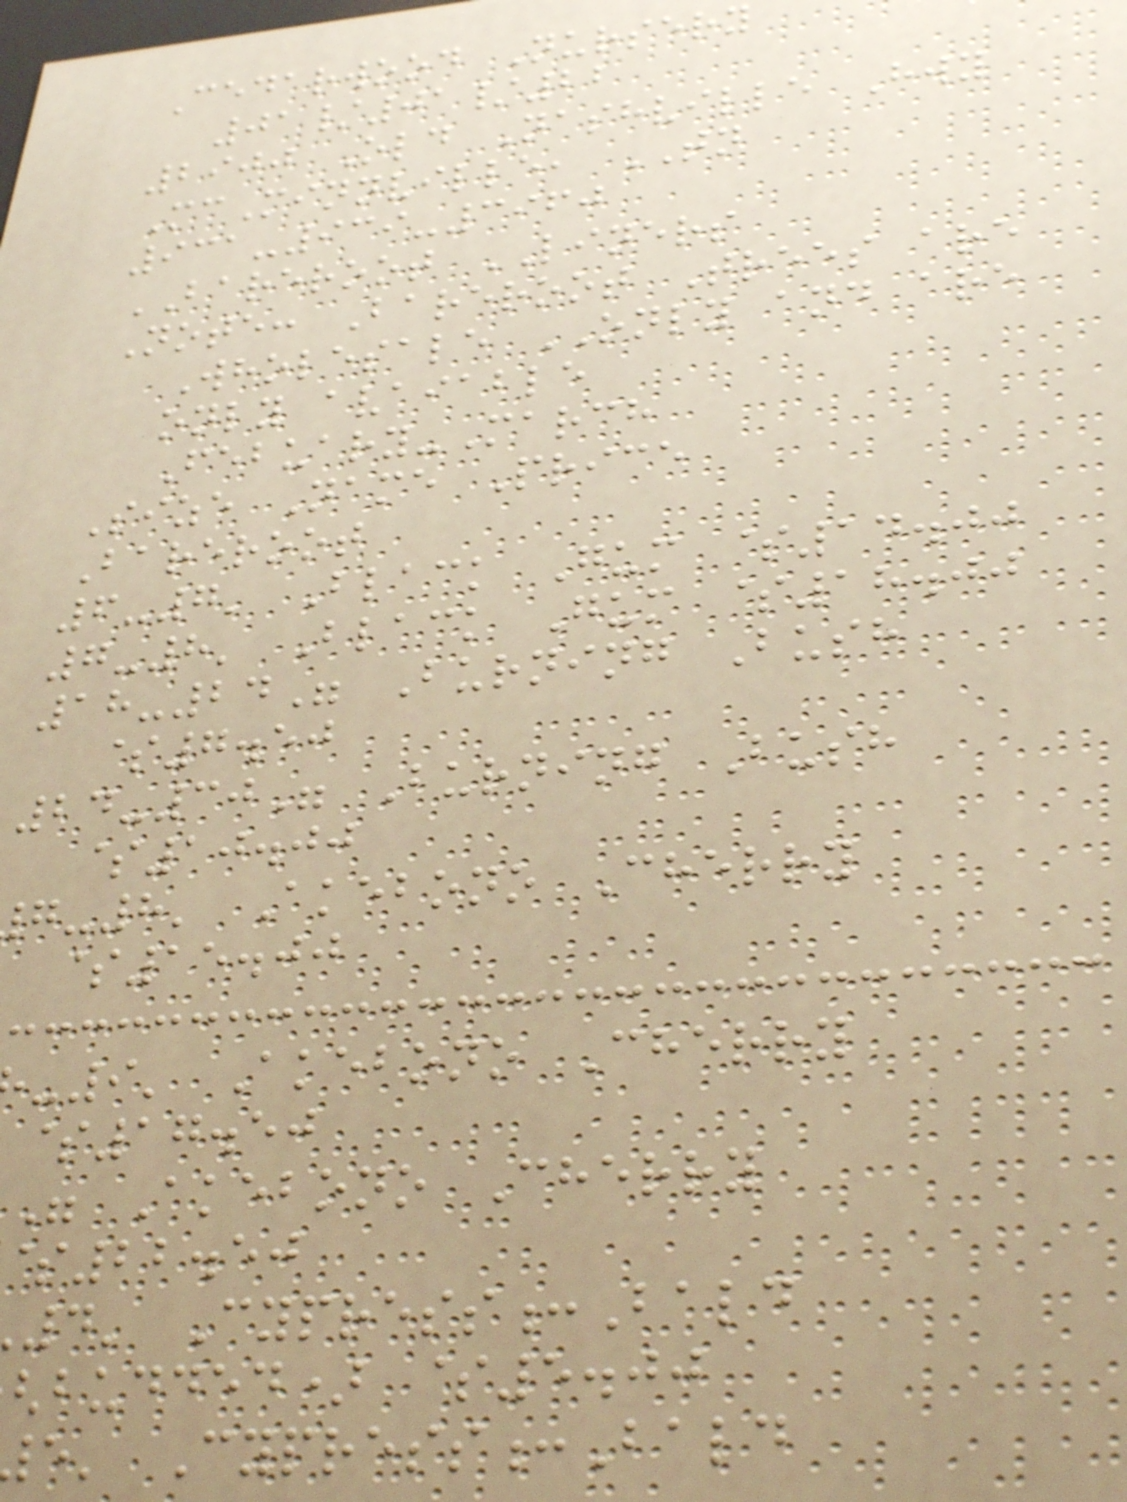Cedarwood Nursery
01/01/22
2900 Old Nashville Hwy
McMinnville, TN
931-939-3960
BAREROOT LINERS
Note: Bareroot Trees are
Wholesale ONLY and are
only avaiable
Febuary-March
Size Name Price
Bareroot
6-7' Black Gum $14.00
7-8' Black Gum $18.00
18-24" Burning Bush
$7.50
24-30" Burning Bush
$10.00
-8' Akebono Cherry
$15.00
-9' Akebono Cherry
$17.50
22.50
4' Cypress:Bald
budded) $5.00
e' Cypress:Bald
